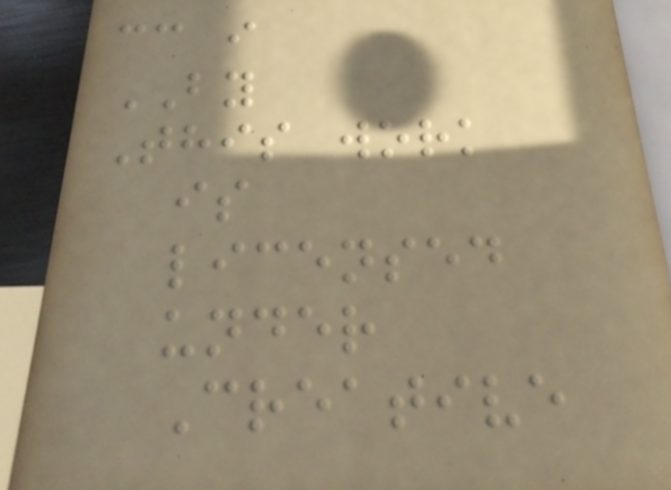cc i
BY
This work
is
licensed
under
Creative
